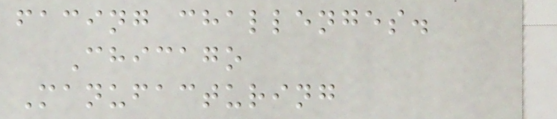facing challenges.
Chicago
Manufacturing
